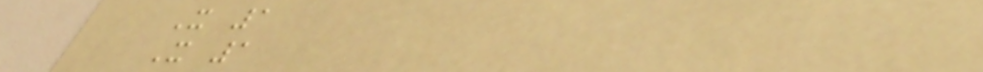X 1
X 1
